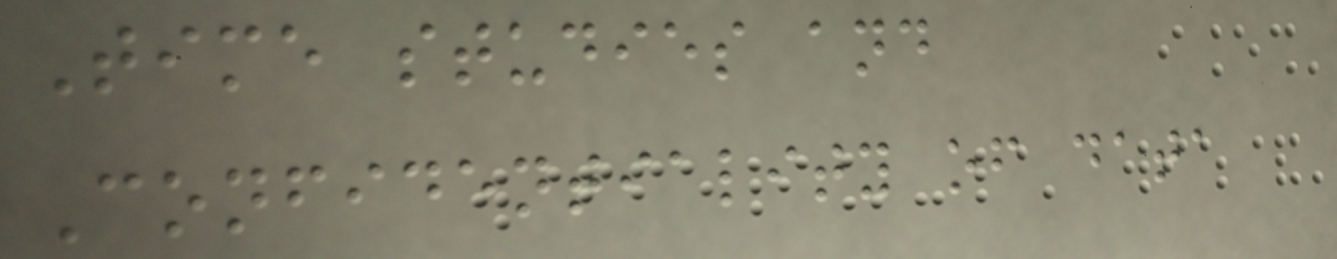Time studies and
Confidentiality of data
